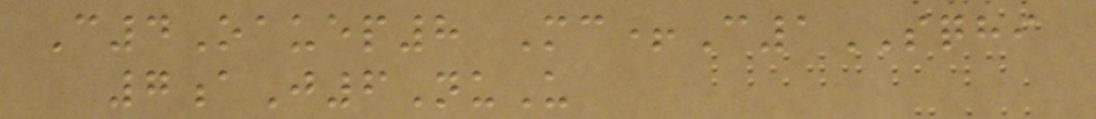C4Oauep8 Mc+C1SQHI
7aJ6NuU
